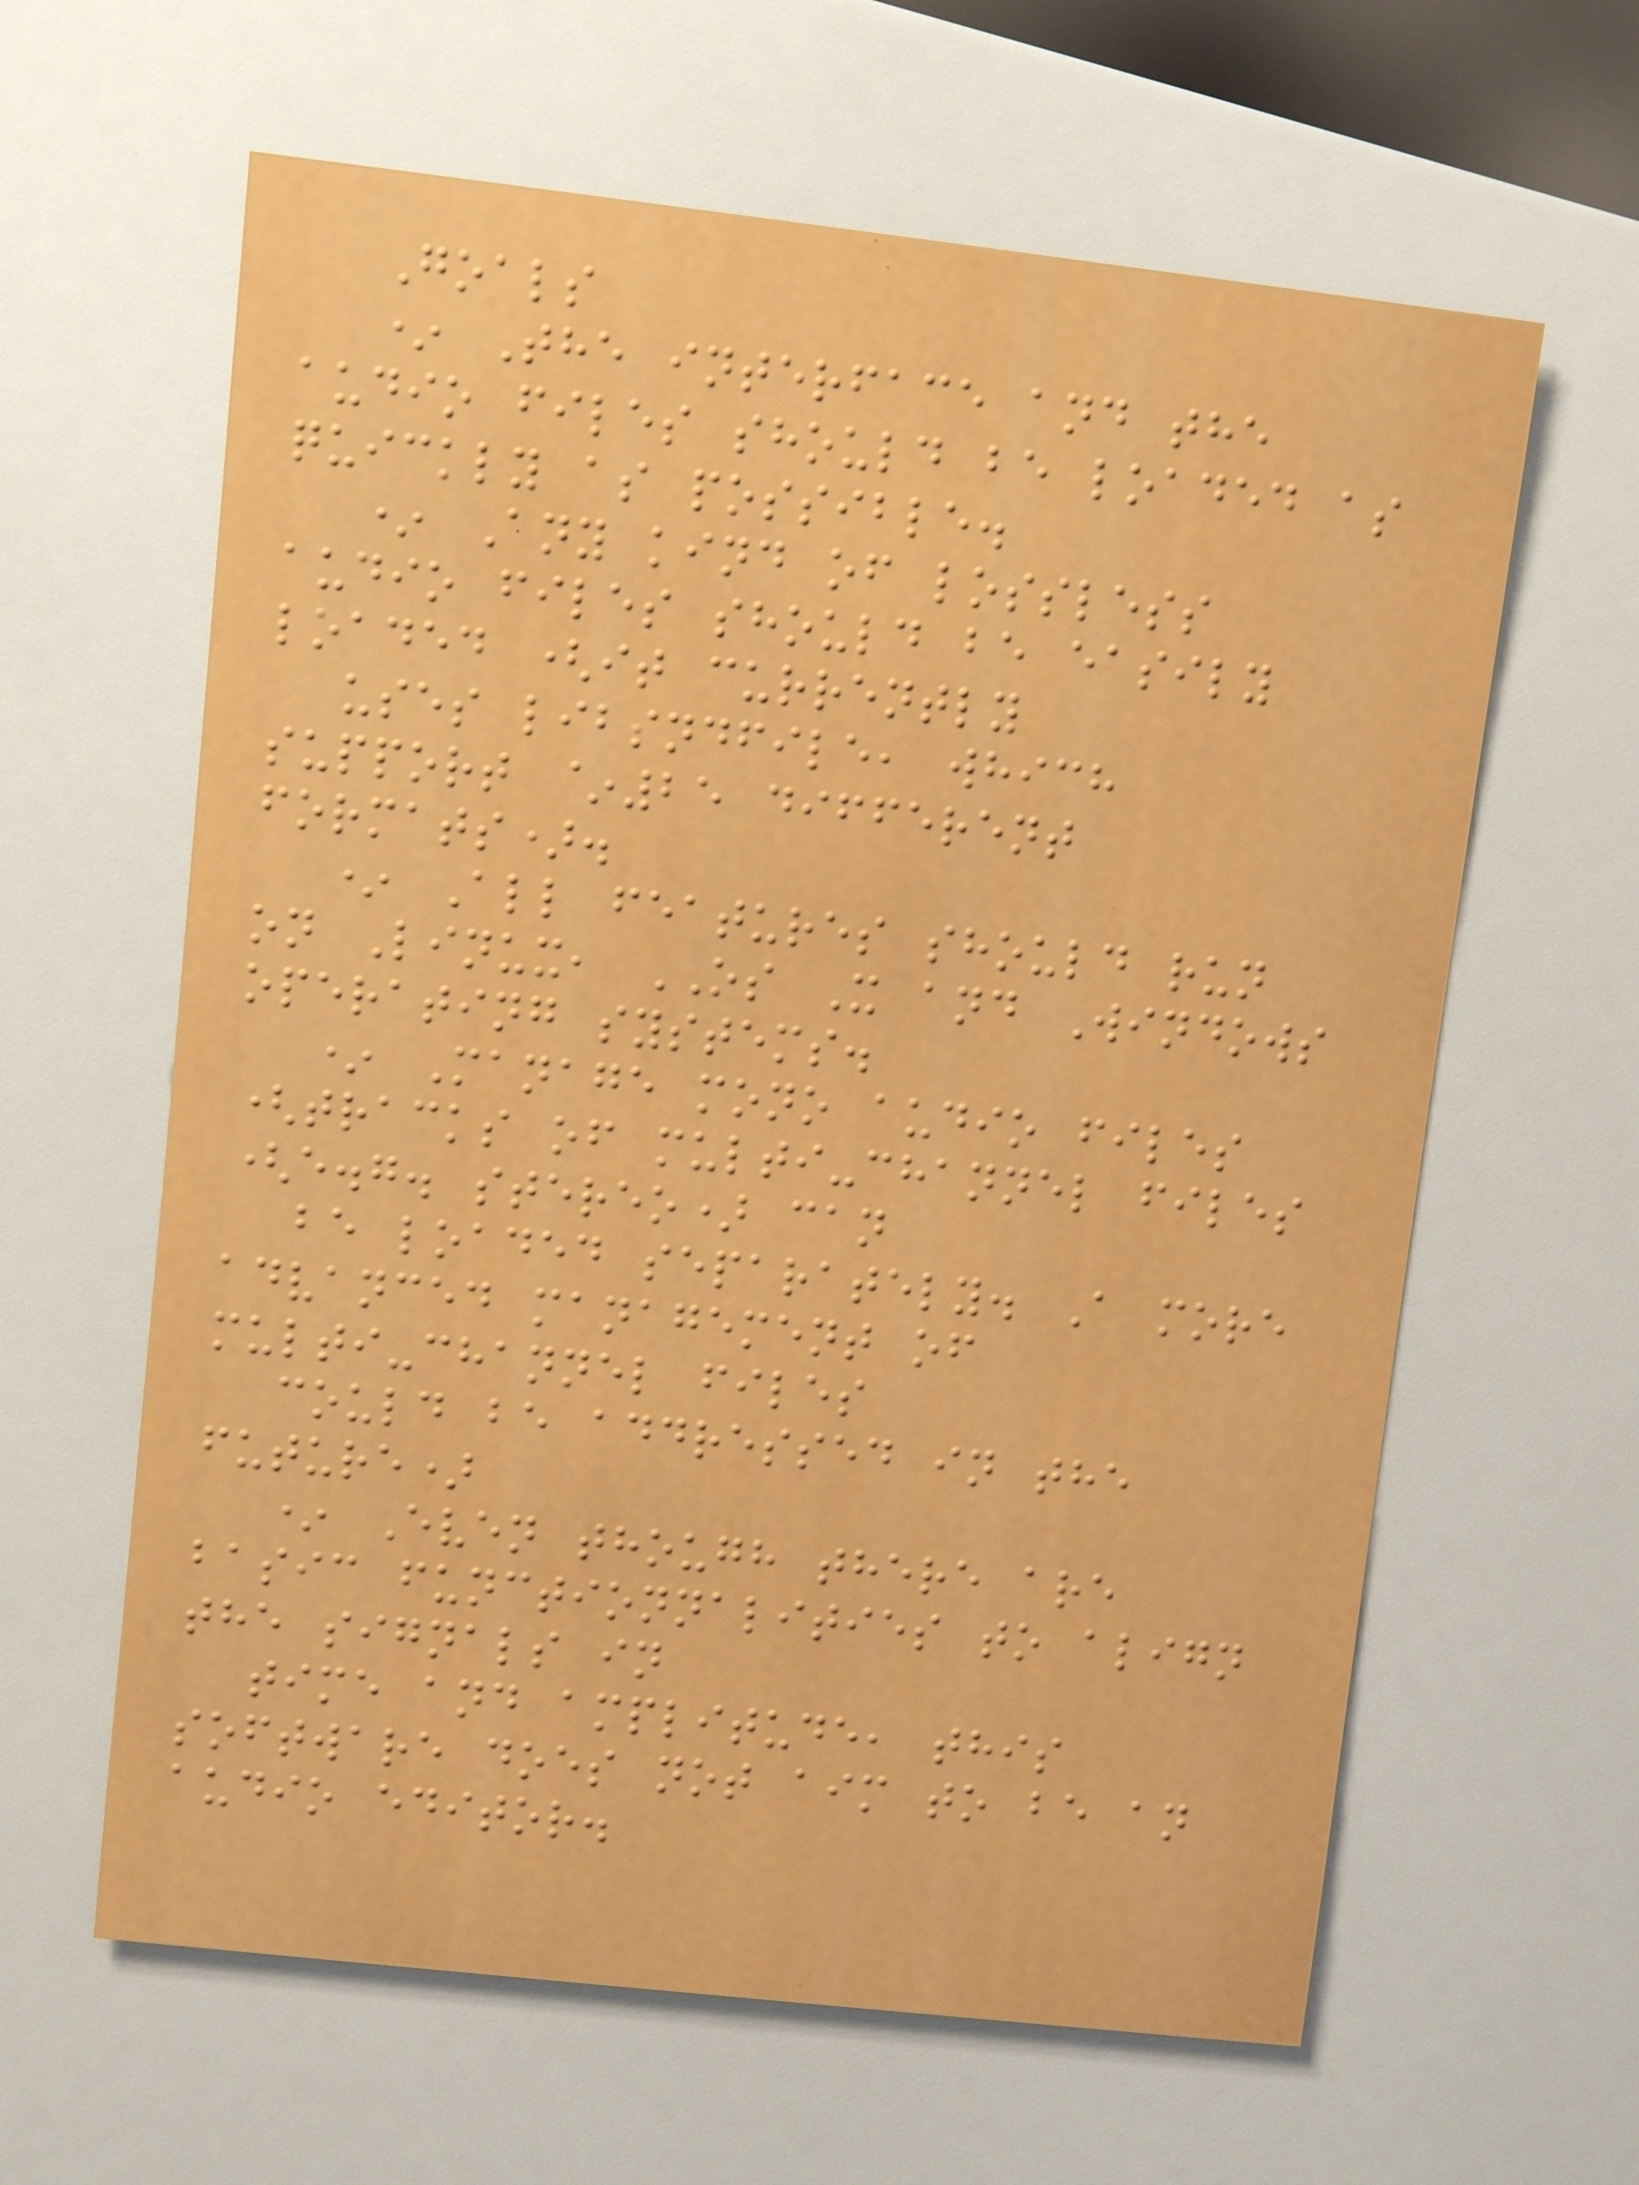Goals
* The interface and the
audio files should be loaded as
quickly as possible.
* Any kind of lossless
audio files should be easily
loaded (it currently
uses libsndfile, which
support ~25 different
formats).
* All features should run
on Linux, OS X and Windows
operating systems.
* Manage mono audio files
(tracks of multi-channel files
(e.g. stereo) can
be loaded separately. A more
advanced management of
multi-channel files
could be addressed in the
future)
* Even though there are
basic functionnalities to align
the signals in
time and amplitude, this
software does not aim to be an
audio editor.
